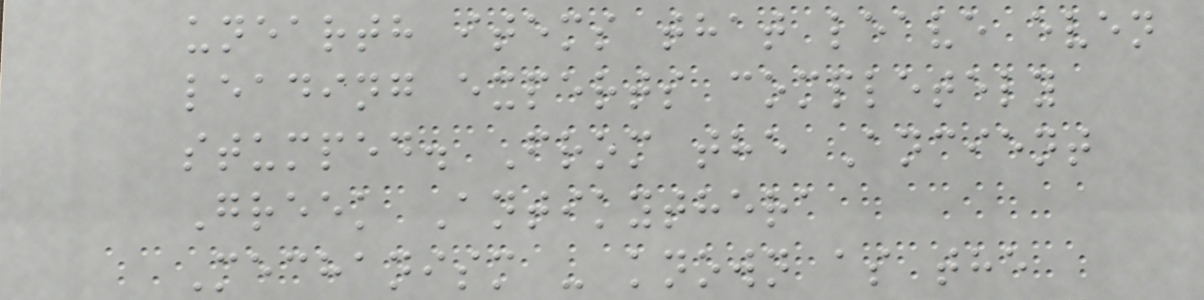unearth items that leave even
leading experts completely
stumped. From the Ancient
Greek Antikythera
Mechanism - known as the
